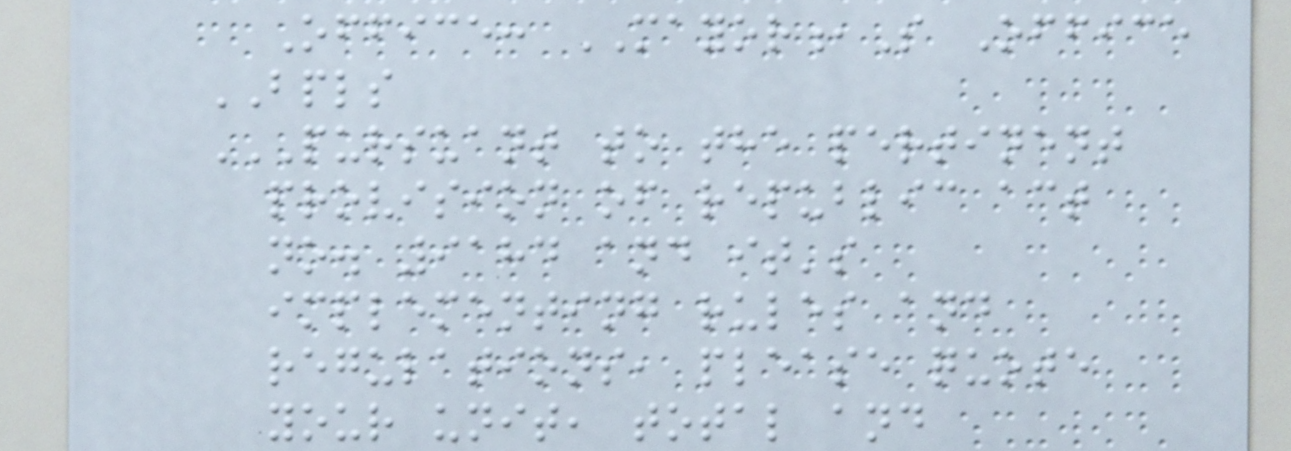Office: MAYOR,S Office
BPLS
PURSUANT TO THE PERTINENT
PROVISION OF REPUBLIC ACT
NO. 9184 AND IT'S
IMPLEMENTING RULES AND
REGULATIONS, PLEASE QUOTE
YOUR UNIT, TOTAL AND
